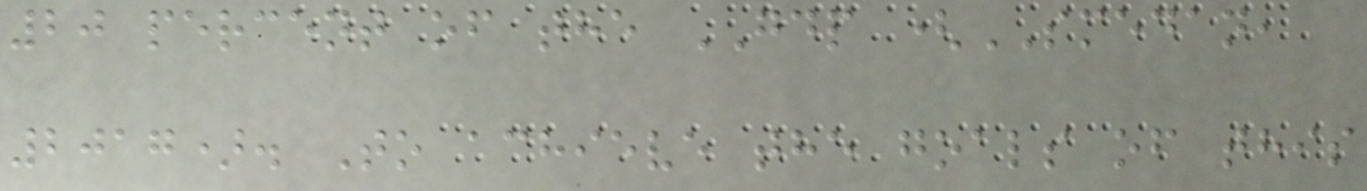20 percent of the GDP (SMEDAN,
2017). To achieve the goals of this
